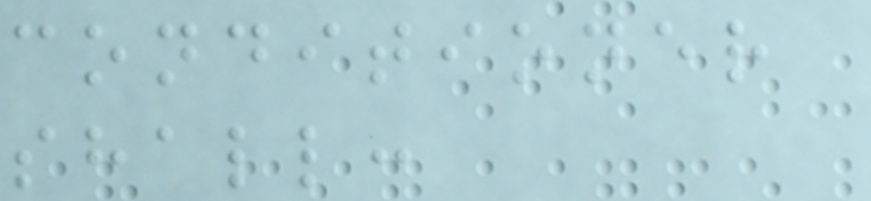conditioner
shall:
